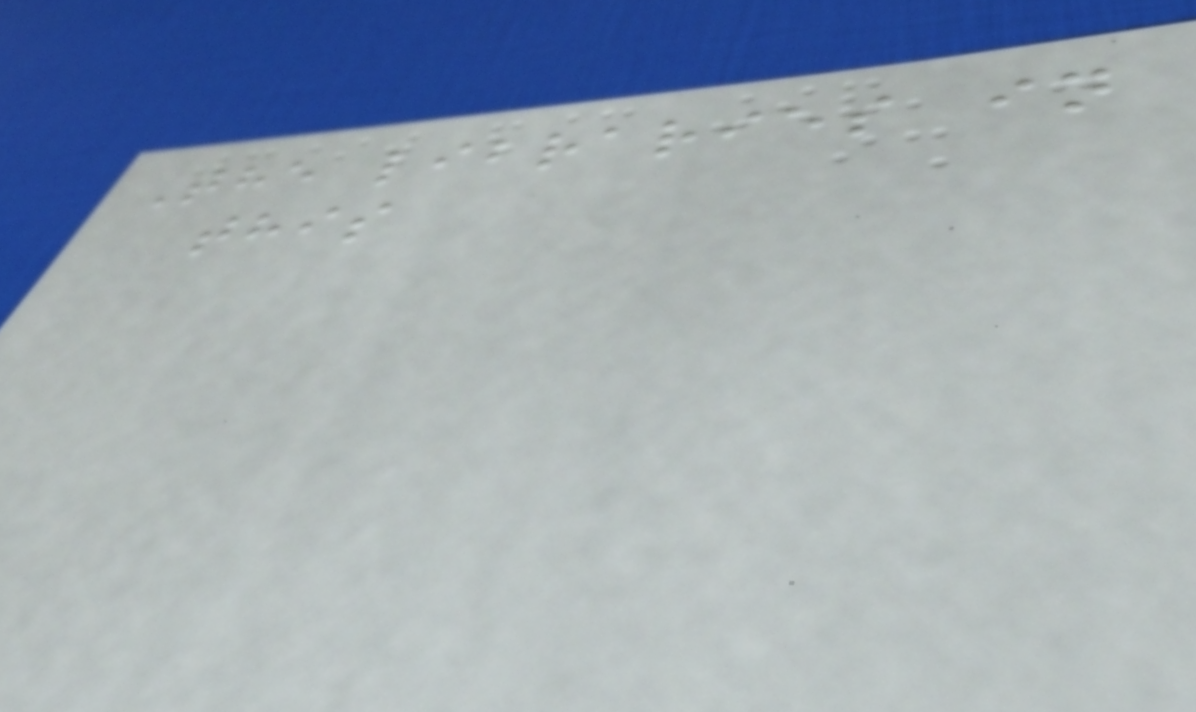The libraries in
this
